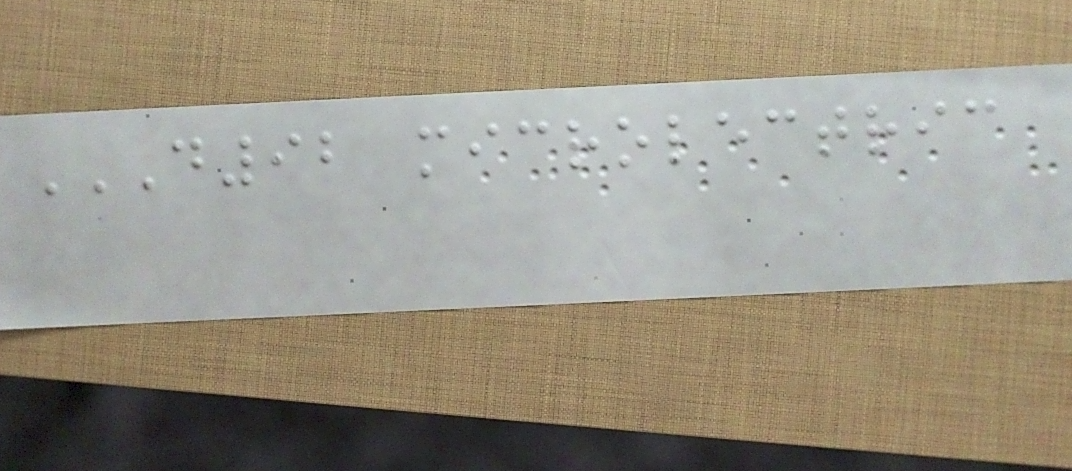D92 MICROLECTRIC
